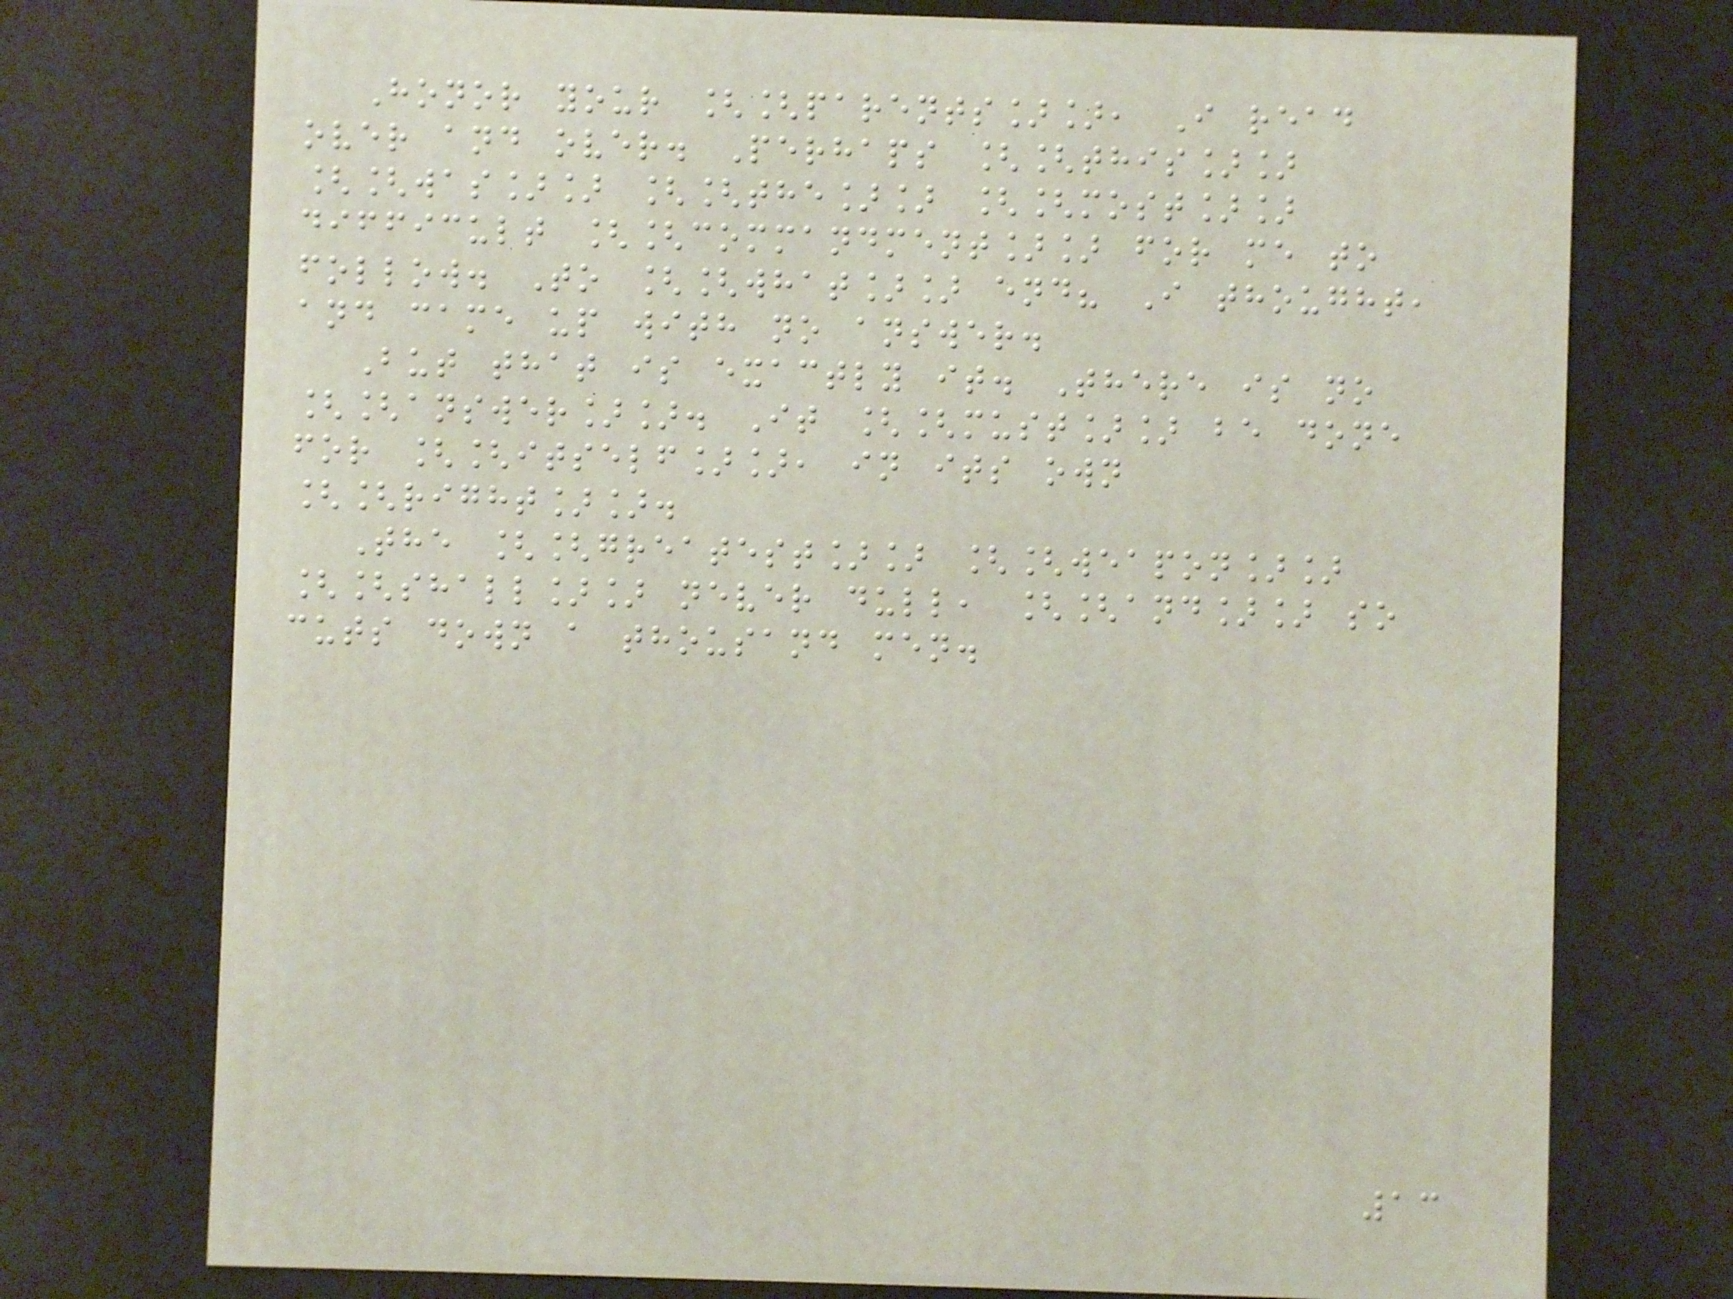Honor your [[parents]], I read
over and over. Perhaps [[this]]
[[was]] [[the]] [[most]]
difficult [[commandment]] for me to
follow. To [[what]] end? I thought,
and came up with no answer.
But that is exactly it. There is no
[[answer]]. It [[must]] be done
for [[itself]], in its own
[[right]].
The [[greatest]] [[weapon]]
[[shall]] never dull, [[and]] so
cuts down a thousand men.
13
